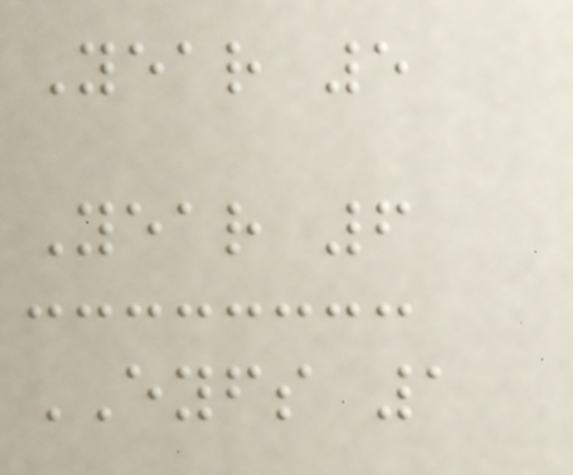Year 5
Year 6
EYFS 1
